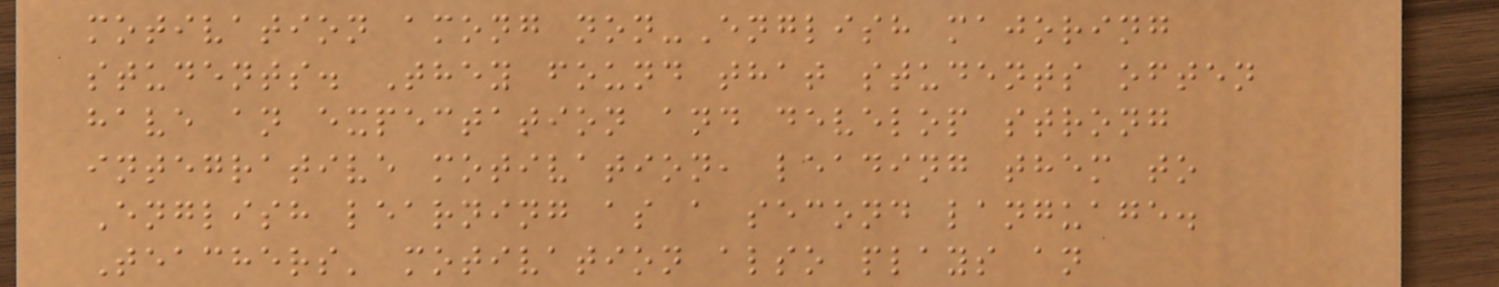motivation among non-English majoring
students. They found that students often
have an expectation and develop strong
integrative motivation, leading them to
English learning as a second language.
Teachers' motivation also plays an
